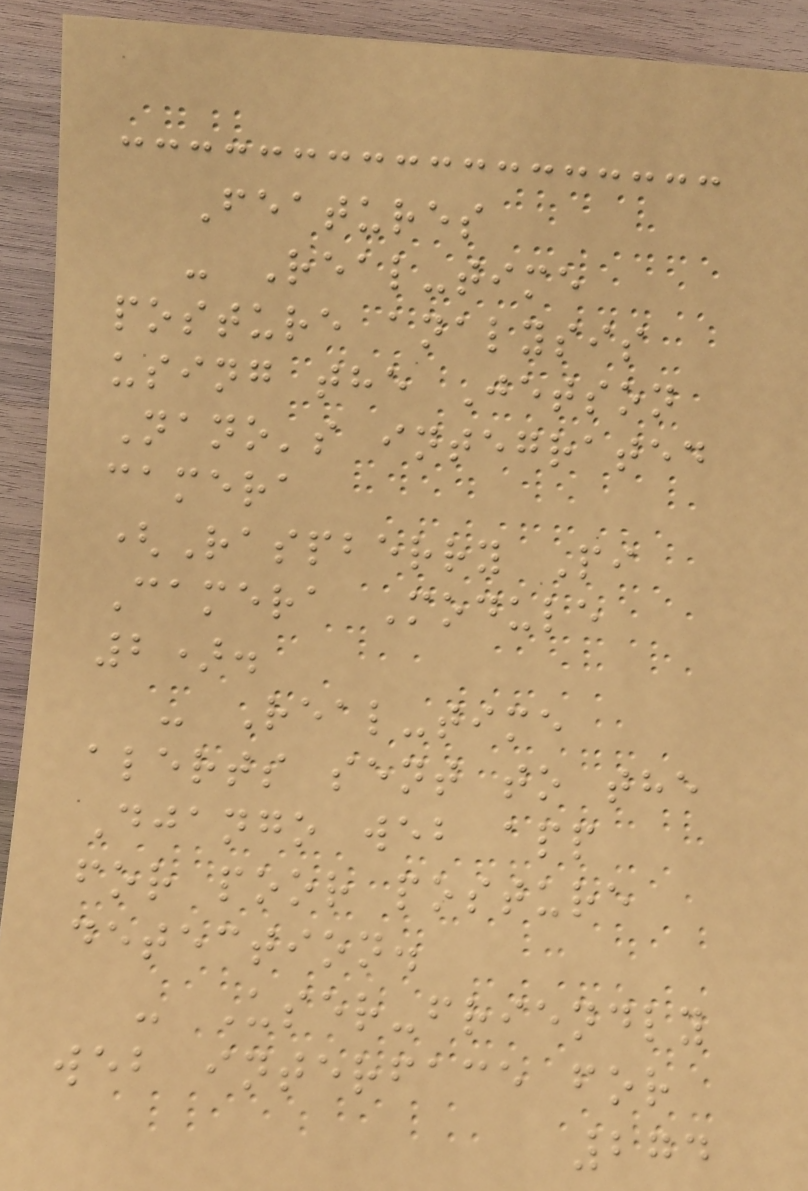Features
- Real-time
posture analysis
using the Jetson
Nano's integrated
camera
(Raspberry Pi
Camera Module
2).
- Real-time
alerts sent to the
Django web app
for poor posture
detection.
- User-friendly
web interface for
274
